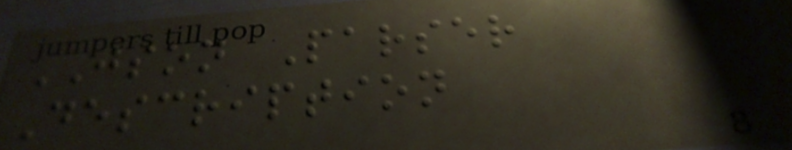JSON Parser
Description
